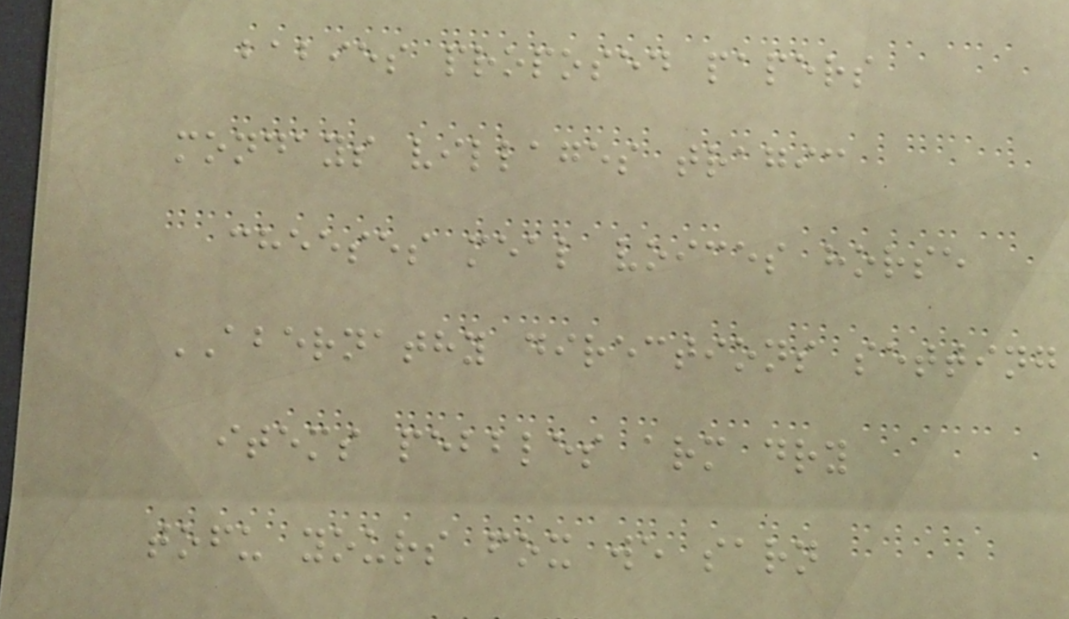babies proposed papers
mondays villages tragic
cheeses meal voices horse
ABERNATHY directions setting
items pebbles arm dry
tofu yours fox we sarn
